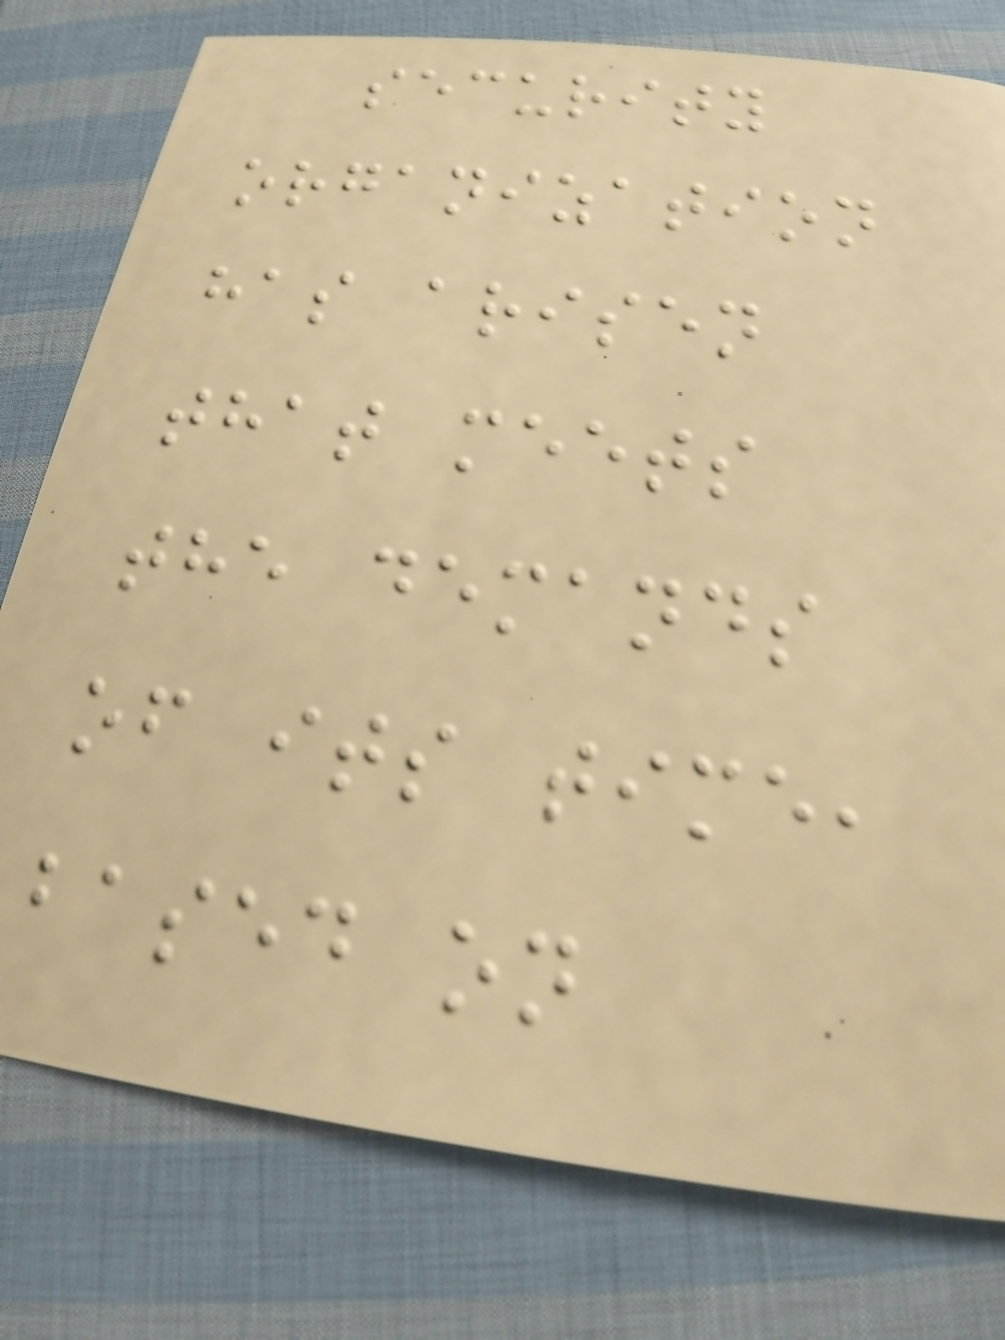security
organization
has arisen
that meets
the demands
of its time,
based on
